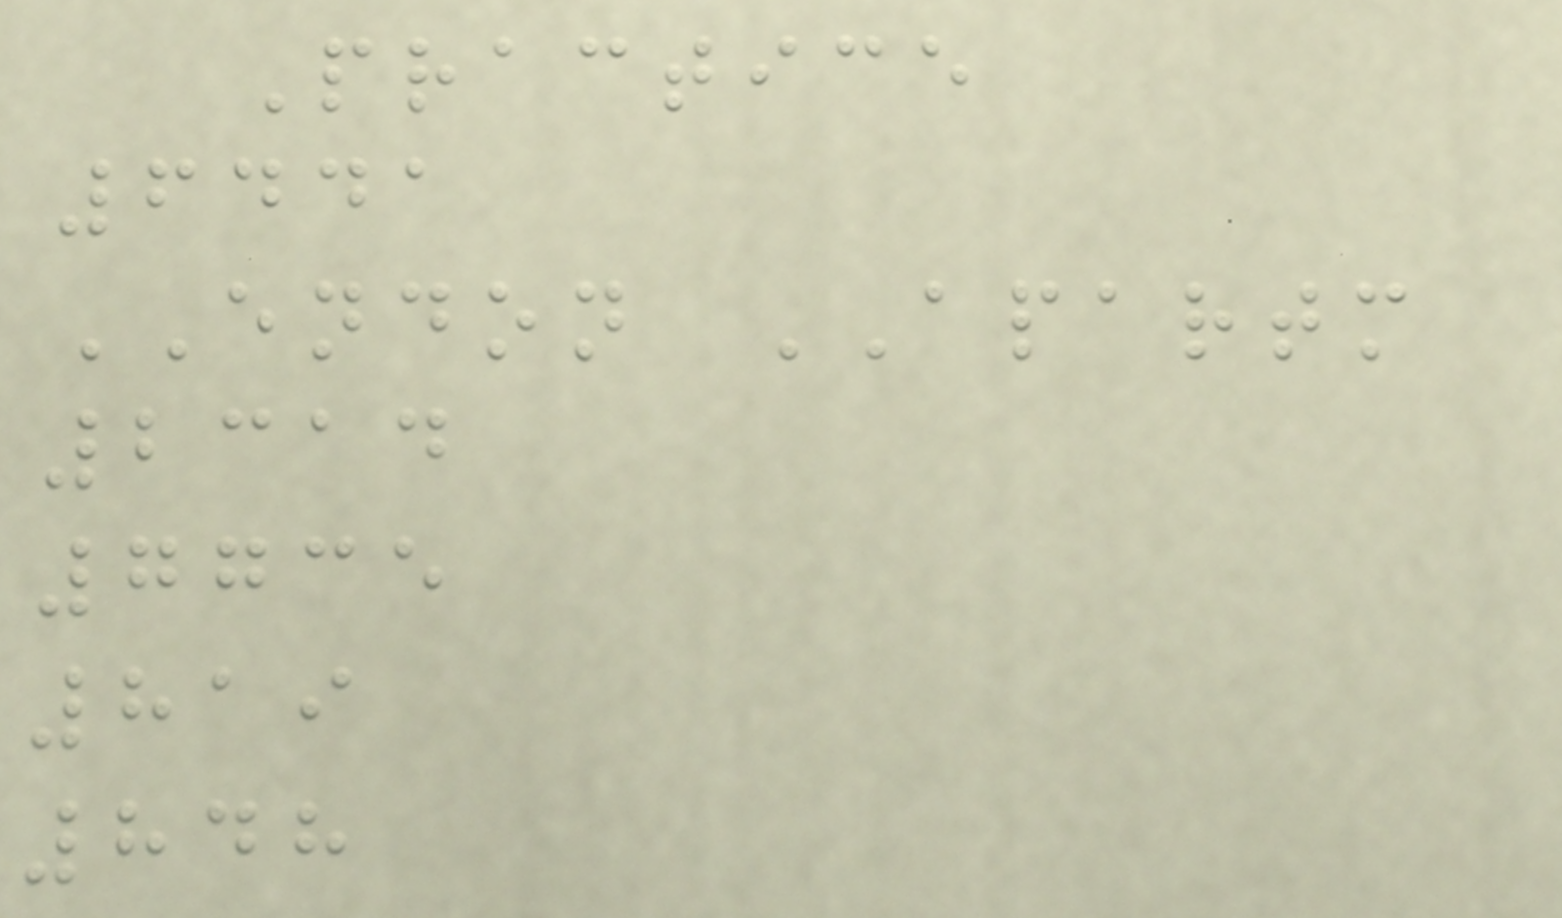Practice
6441
ENDON APARTM
2314
7735
819
848
